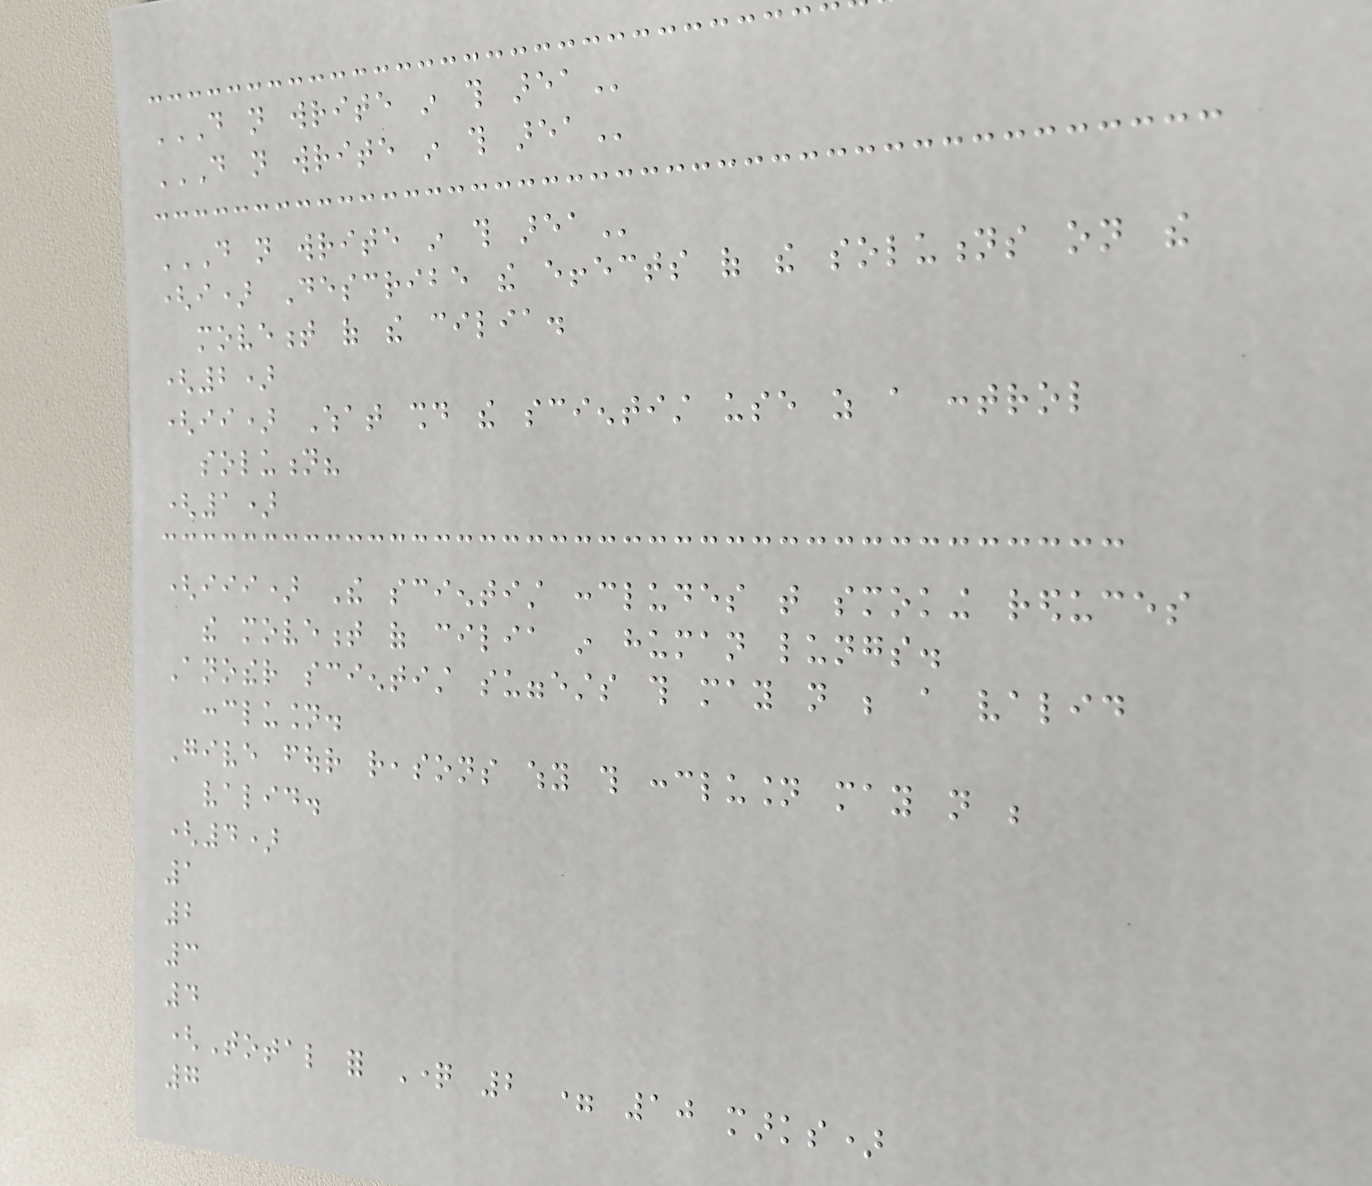DO NOT WRITE IN THIS AREA
DO NOT WRITE IN THIS AREA
DO NOT WRITE IN THIS AREA
(i) Describe the effects of the solutions on the
movement of the cilia.
(2)
(ii) What should the scientist use as a control
solution?
(1)
(iii) The scientist concludes that smoking reduces
the movement of cilia in human lungs.
Another scientist suggests this may not be a valid
conclusion.
Give four reasons why this conclusion may not be
valid.
(4)
1
2
3
4
(Total for Question 2 = 10 marks)
7
